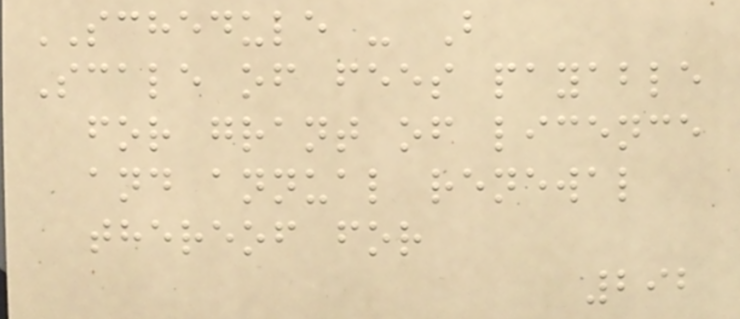SCHEDULE - B
Scale of fees payable
for grant of licence
and annual renewal
thereof for
292
